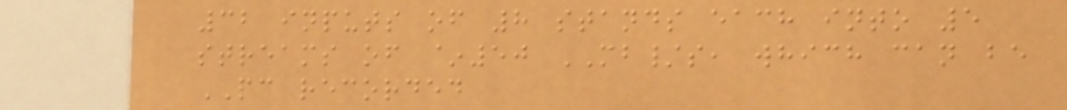32 inputs of 8 stands each into 5
streams of ~50 MB/s, which can be
PC recorded
